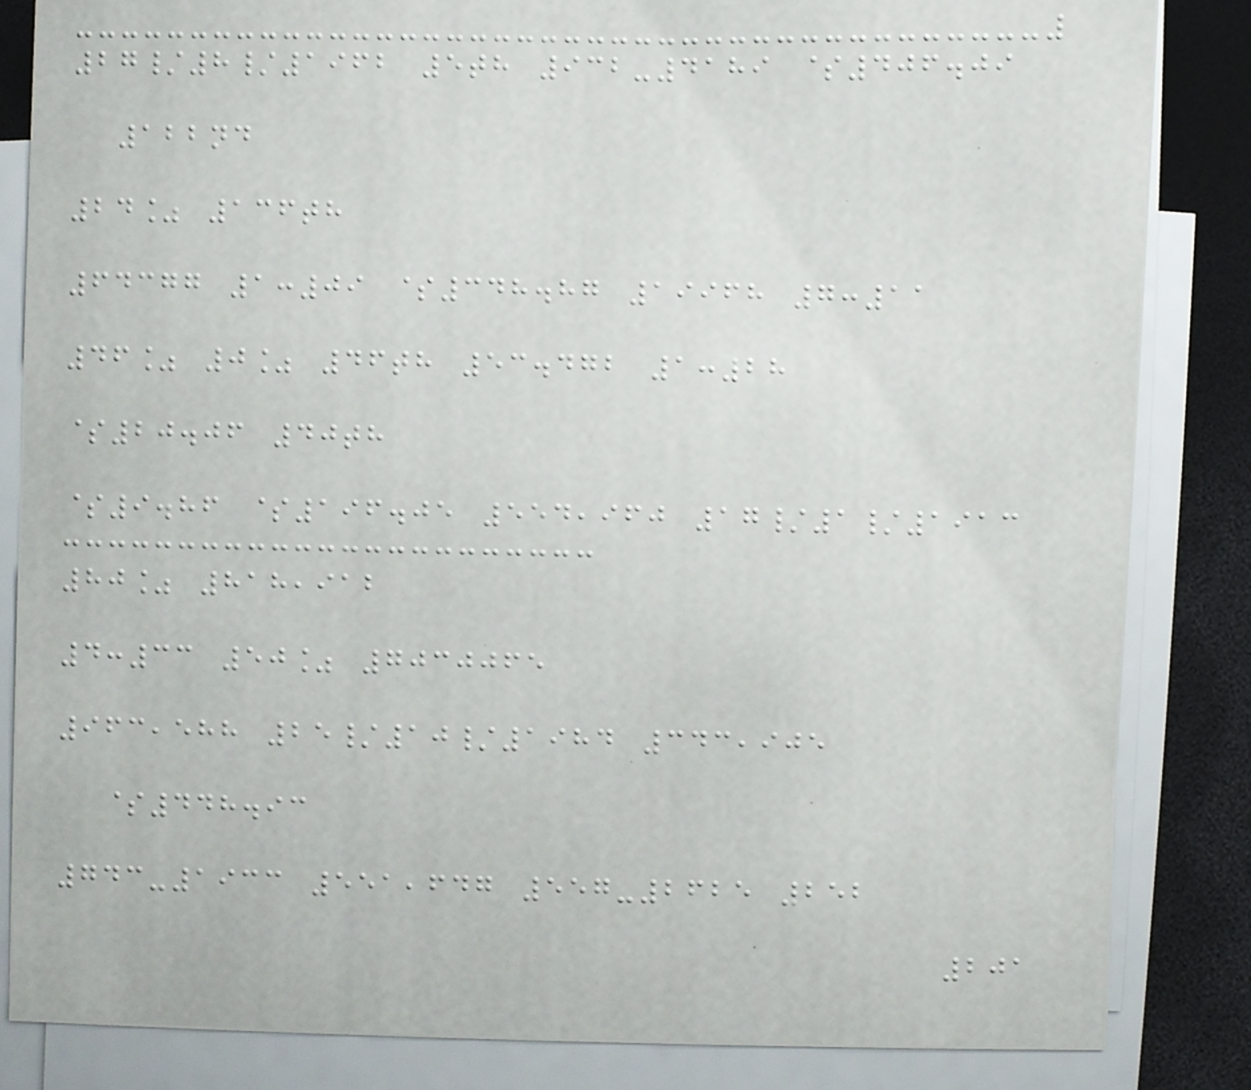27/8/1962 5th 932-4189 $406.09
122nd
24% 136th
64377 1:09 $348.87 19968 7:11
46% 0% 46th 53.472 1:28
$20.06 40th
$9.86 $196.05 554,960 17/1/1913
80% 818,912
4:33 50% 7030065
963,588 25/10/1984 343,905
$448.93
743-1933 551,647 557-2625 252
201
